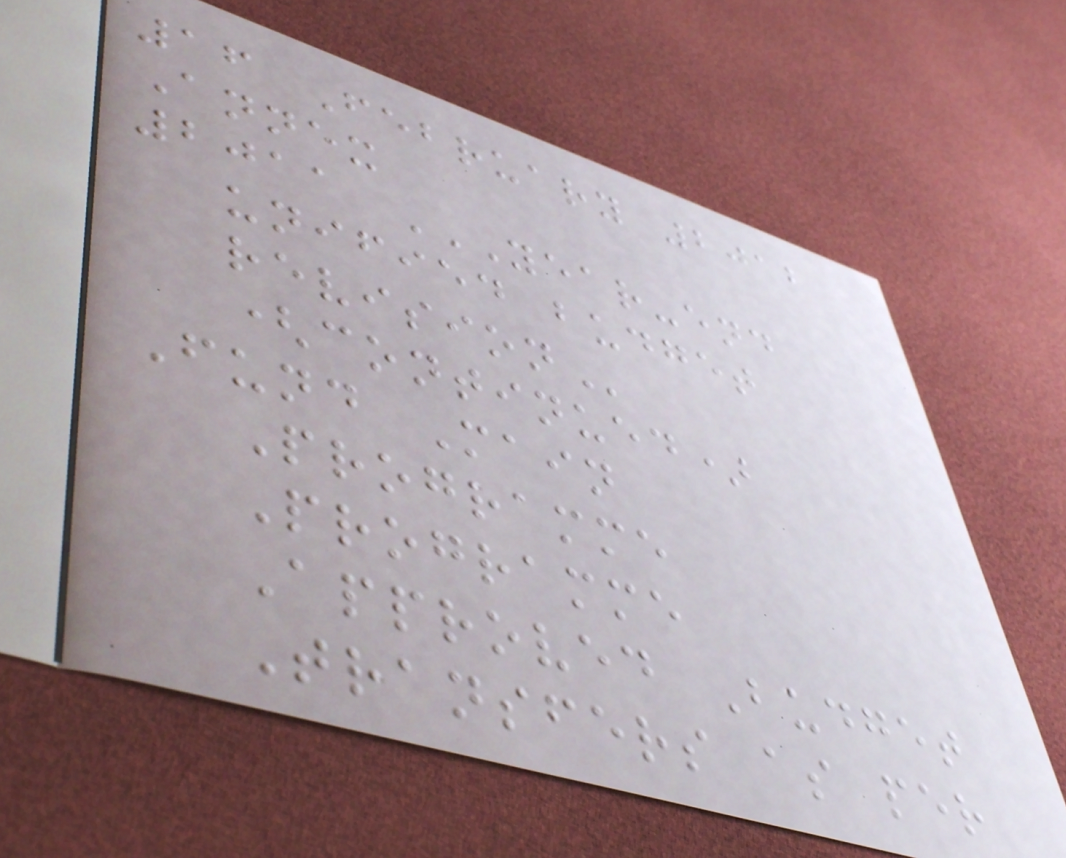16 February 2012
Annex
2011 YEAR-END
UNIFIED BUDGET
REVISION
(continued)
Fund Main
Programme
Programme
Approved Budget
Transfers as per
